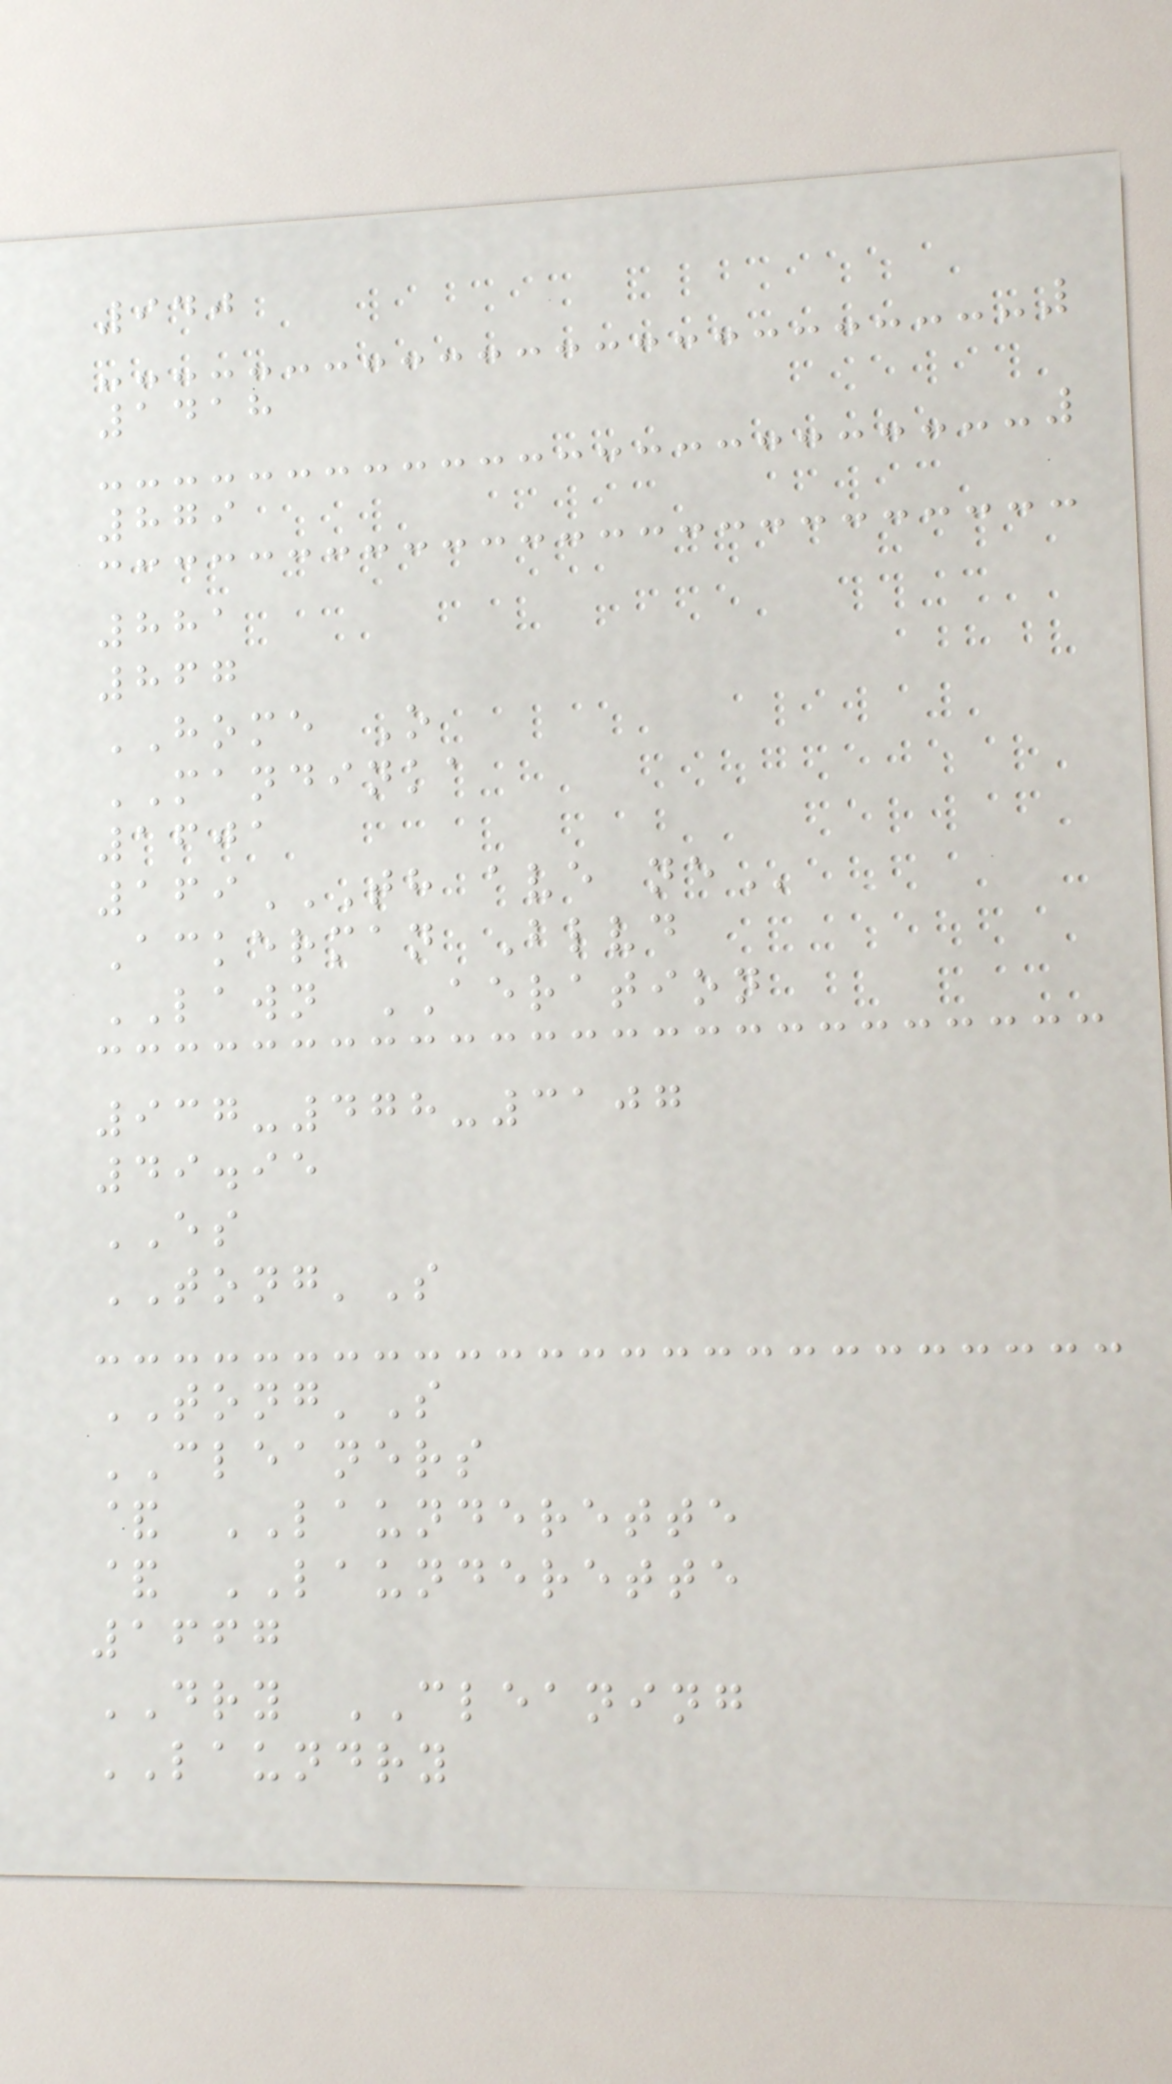940
1418
879
881
867
HOME O
MANDINKA
1601
169TH AVE NE
Ackerman Blvd
LAWN AERATION
937-478-3107
49.95
ES
TONG'S
TONG'S
CLEANERS
& LAUNDERETTE
& LAUNDERETTE
1667
DRY CLEANING
LAUNDRY
